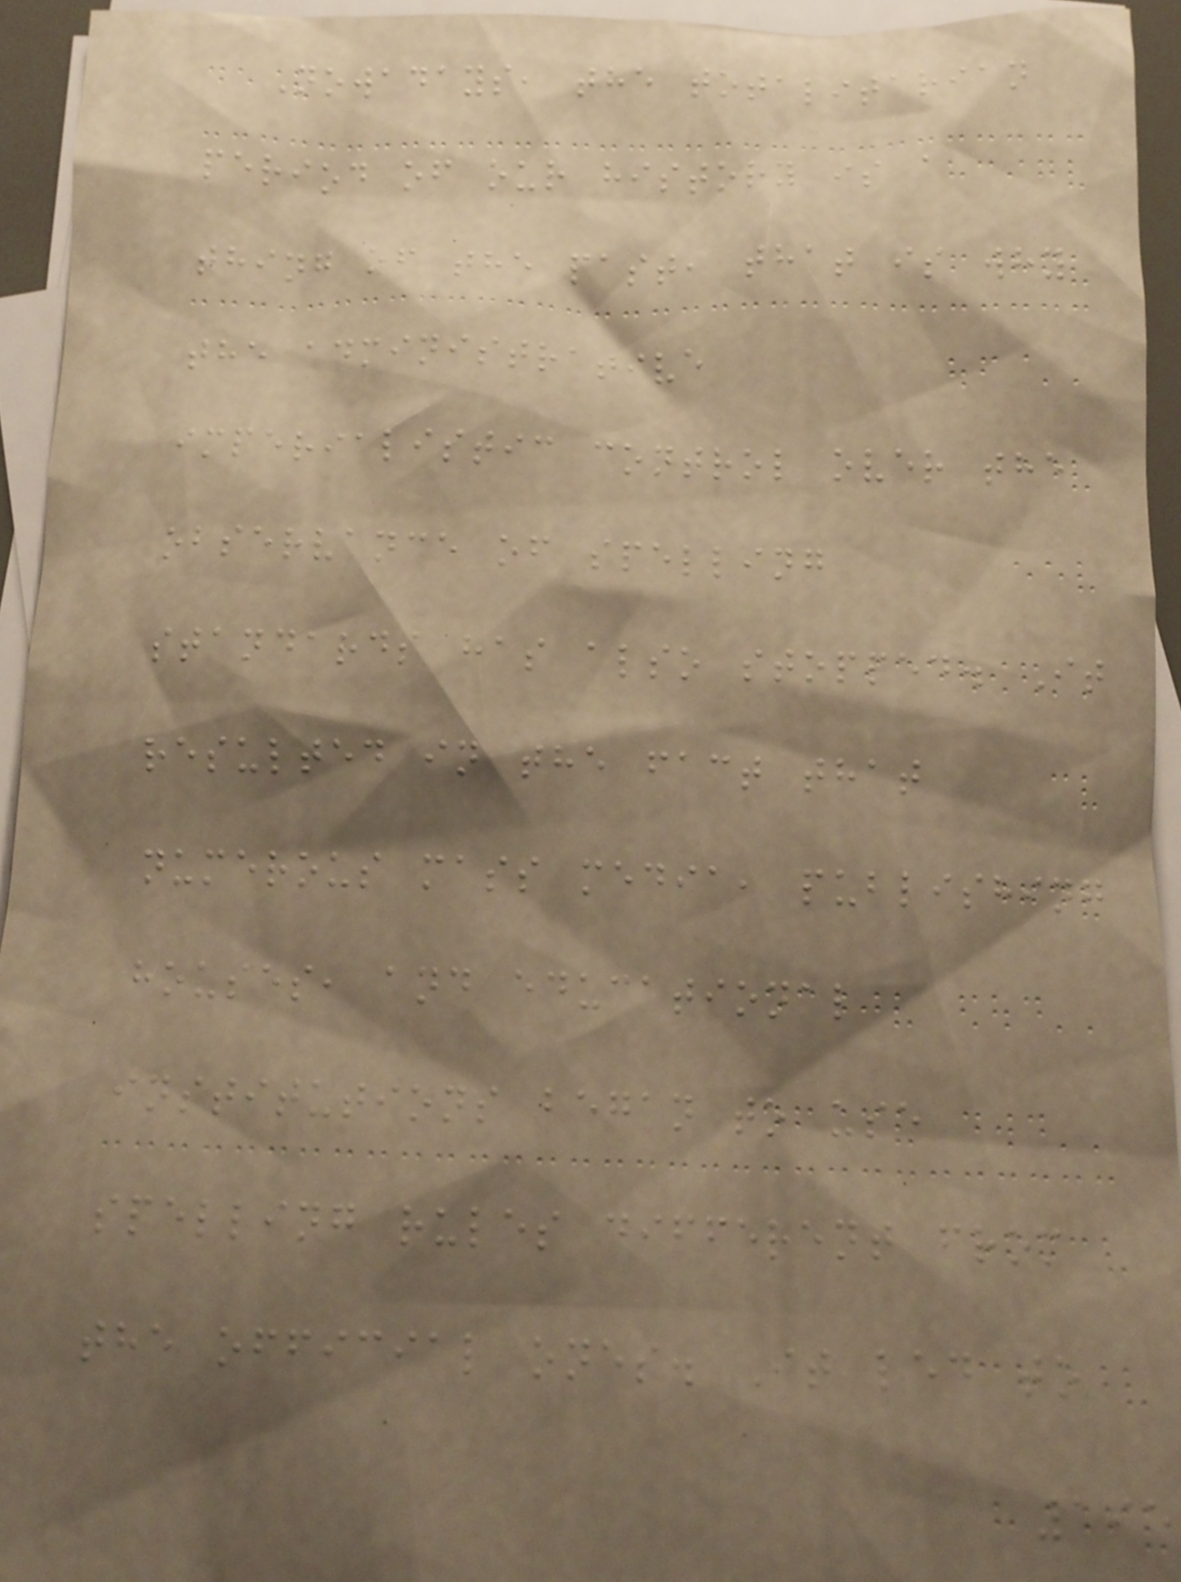Nowadays, the totalitarian
period of our history is a
thing of the past, that is why
the administrative
imperialistic control over the
observance of spelling
standards has also stopped. It
resulted in the fact that
numerous mass media, publishing
houses, and educational
institutions began to use
spelling rules different from
the official ones. It led to
195
